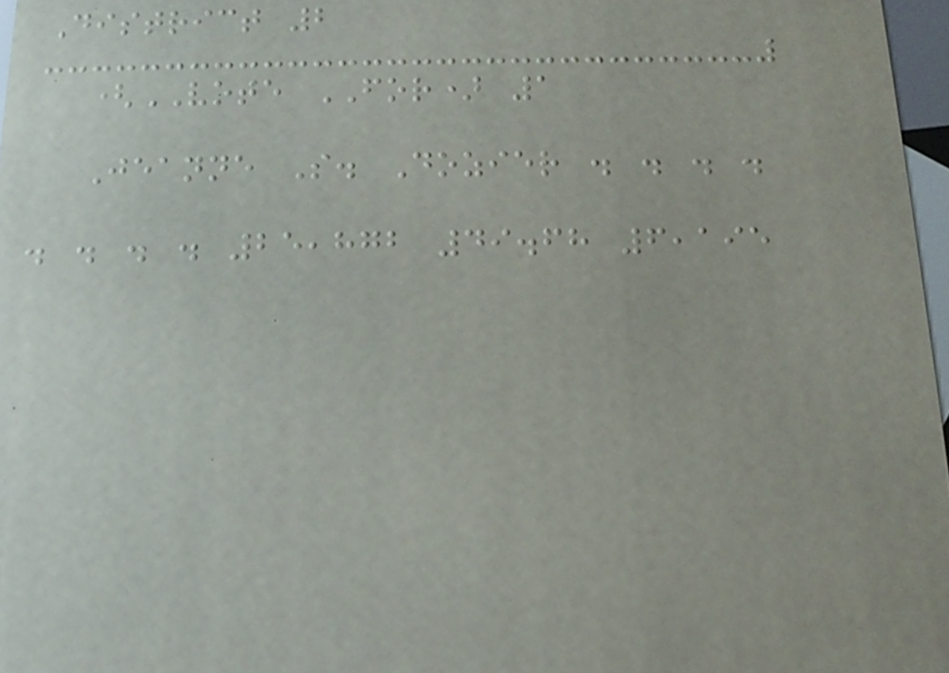District 2
(VOTE FOR) 1
Jeanne S. Dozier . . . .
. . . . 25,872 49.68 6,195
